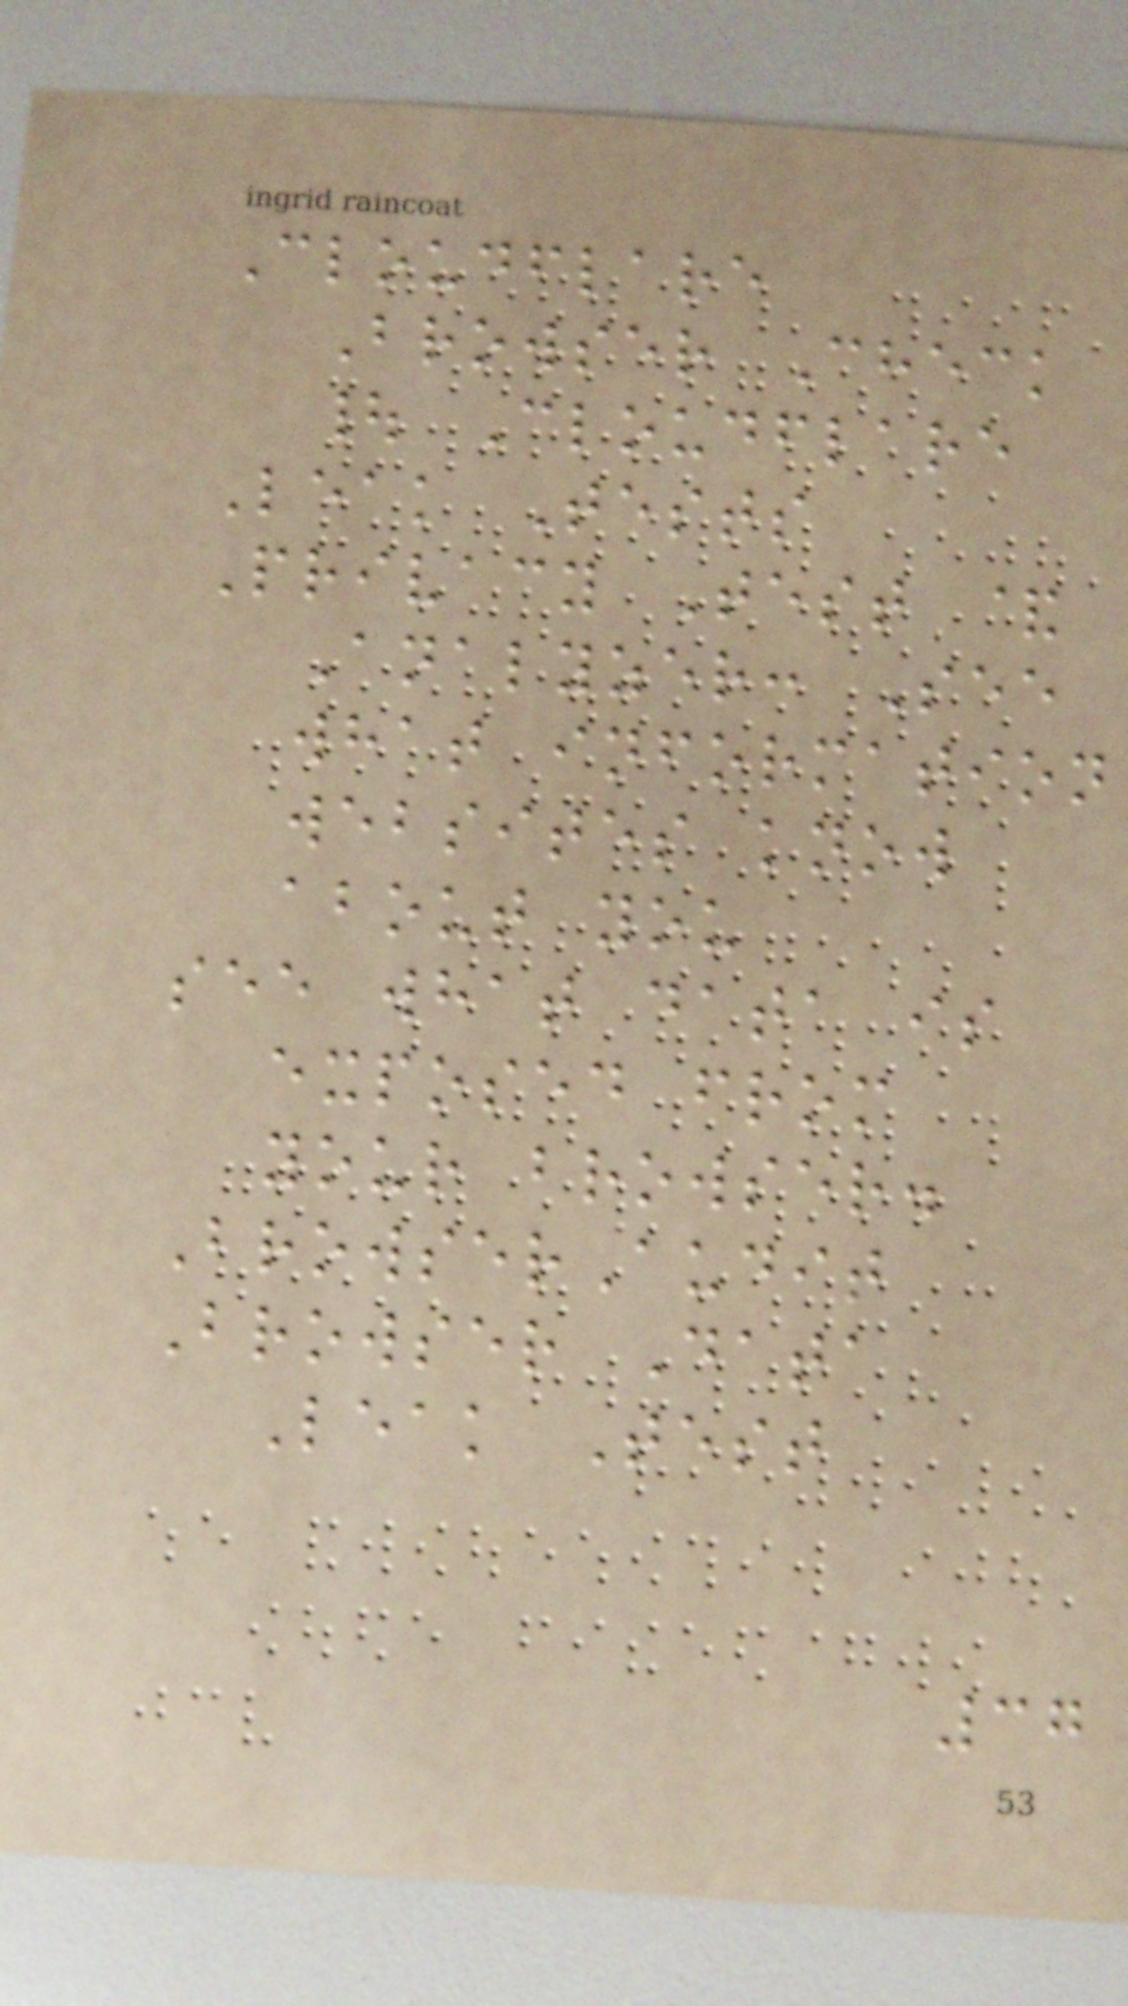Cloudflare
Browser Check
| Cloudflare
Leak Tests
Privacy Test &
Analyzer: See
what information
websites know
about you
see what data is
exposed from
your browser.
BrowserAudit
Browser Data
Leak Test
37
